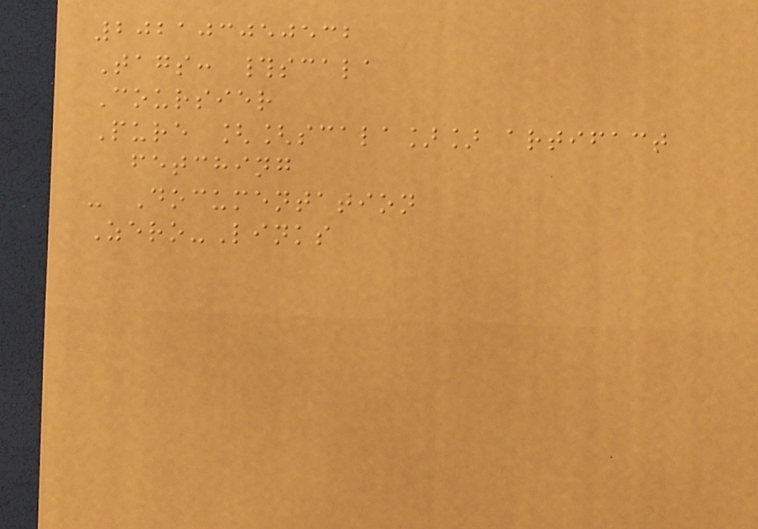202103050532
Tags: #scala
Coursier
Pure [[scala]] artifact
fetching
- Documentation
Zero-Links
